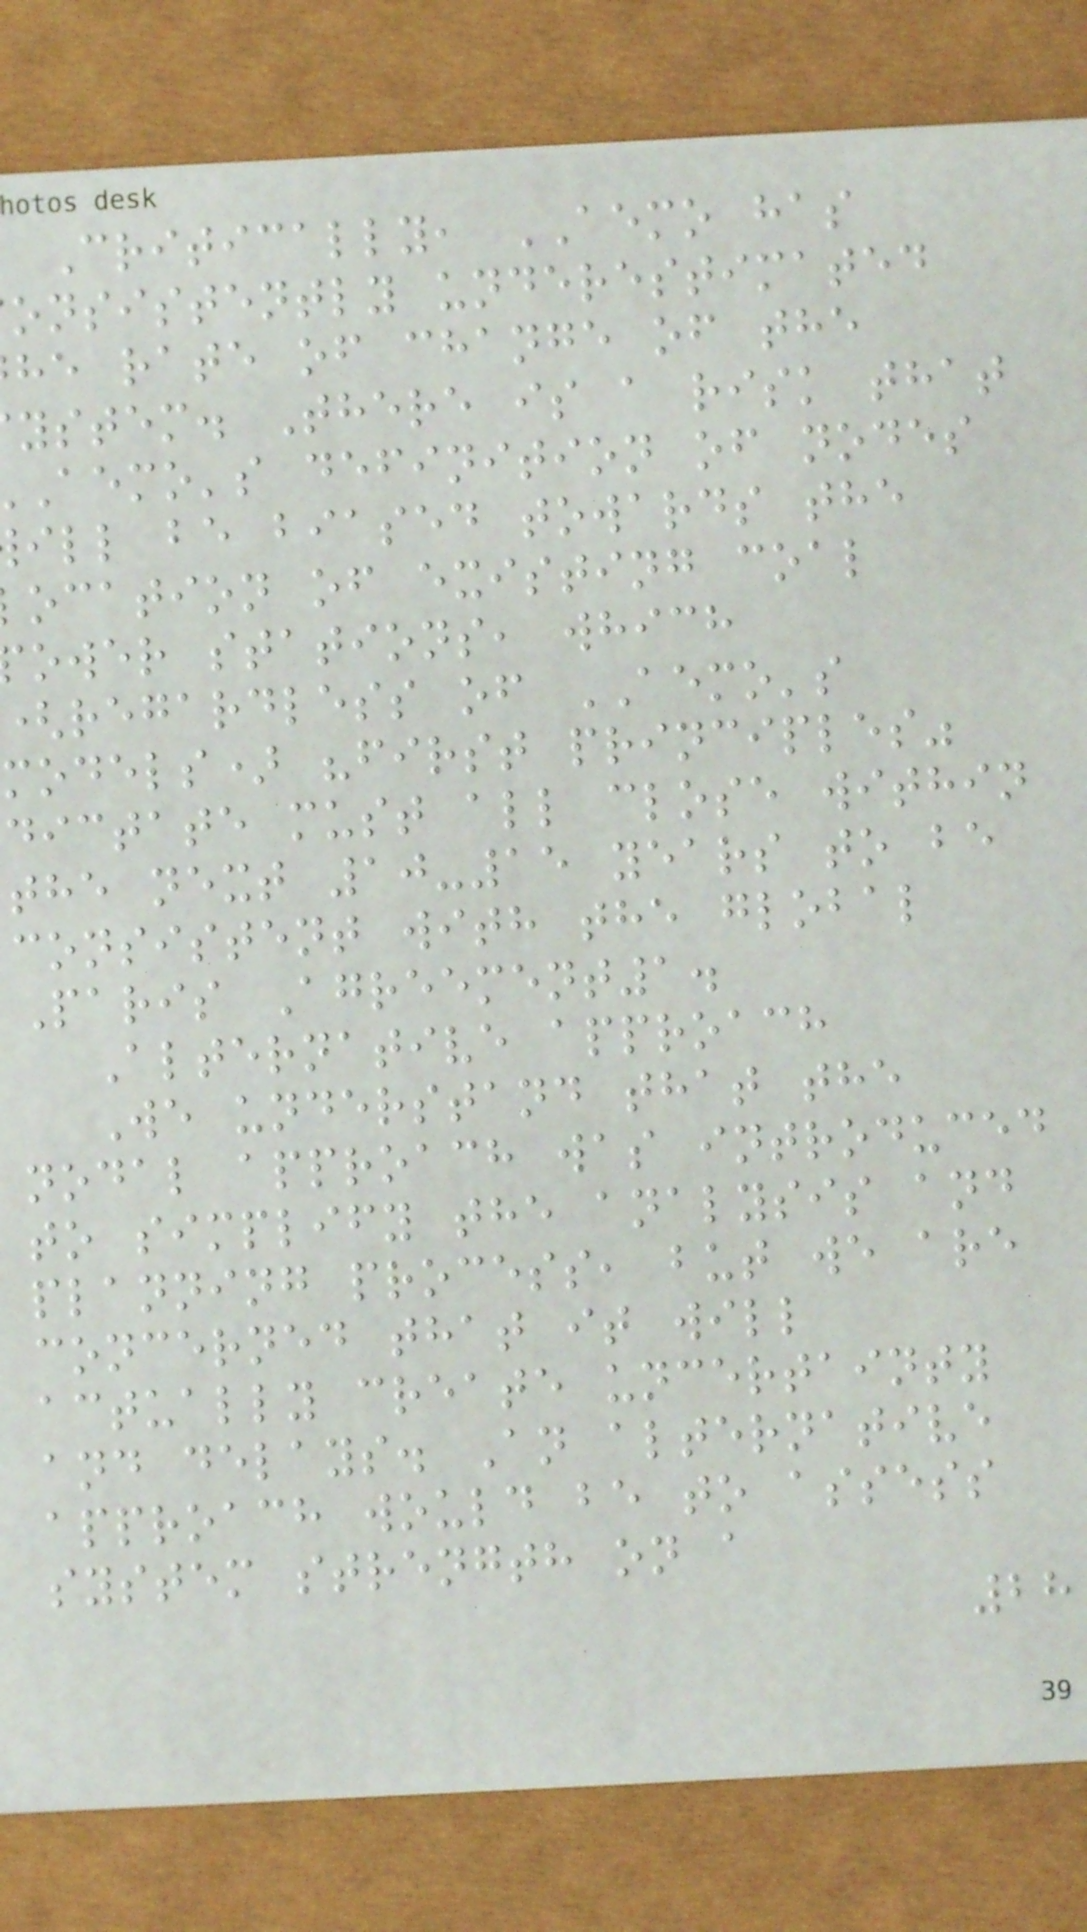Critically, AEMO has
onsistently underestimated
he rate of change of the
ystem. There is a risk that
aemo's definition of nodes
ill be biased towards the
ocation of existing coal
ower stations, which
regardless of AEMO's
models) "first principles"
dictate must all close within
the next 10-15 years to be
consistent with the global
Paris Agreement1.
Alternative approach
We understand that the
nodal approach was introduced
to simplify the analysis and
planning process, but we are
concerned that it will
actually create uncertainty
and delays. An alternative
approach would be to assess
system strength on a
28
